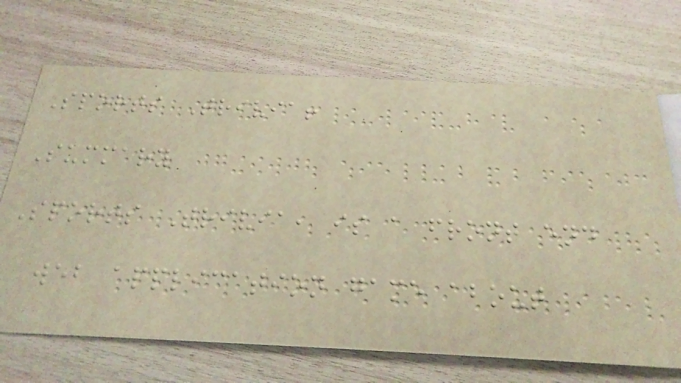Sports Trivia!
Summary
Sports Trivia, is a front end
web application game about
